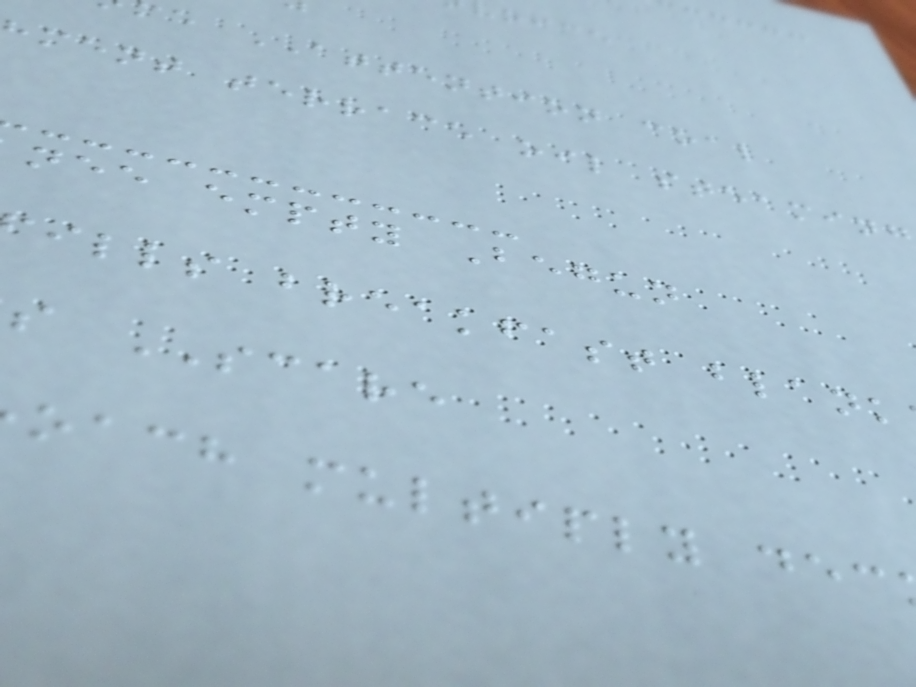e ATTENTION coal
ment terrace oil steaming
nee empty Begun
ills breakfast blank
s SCARE
oach multiply dec
